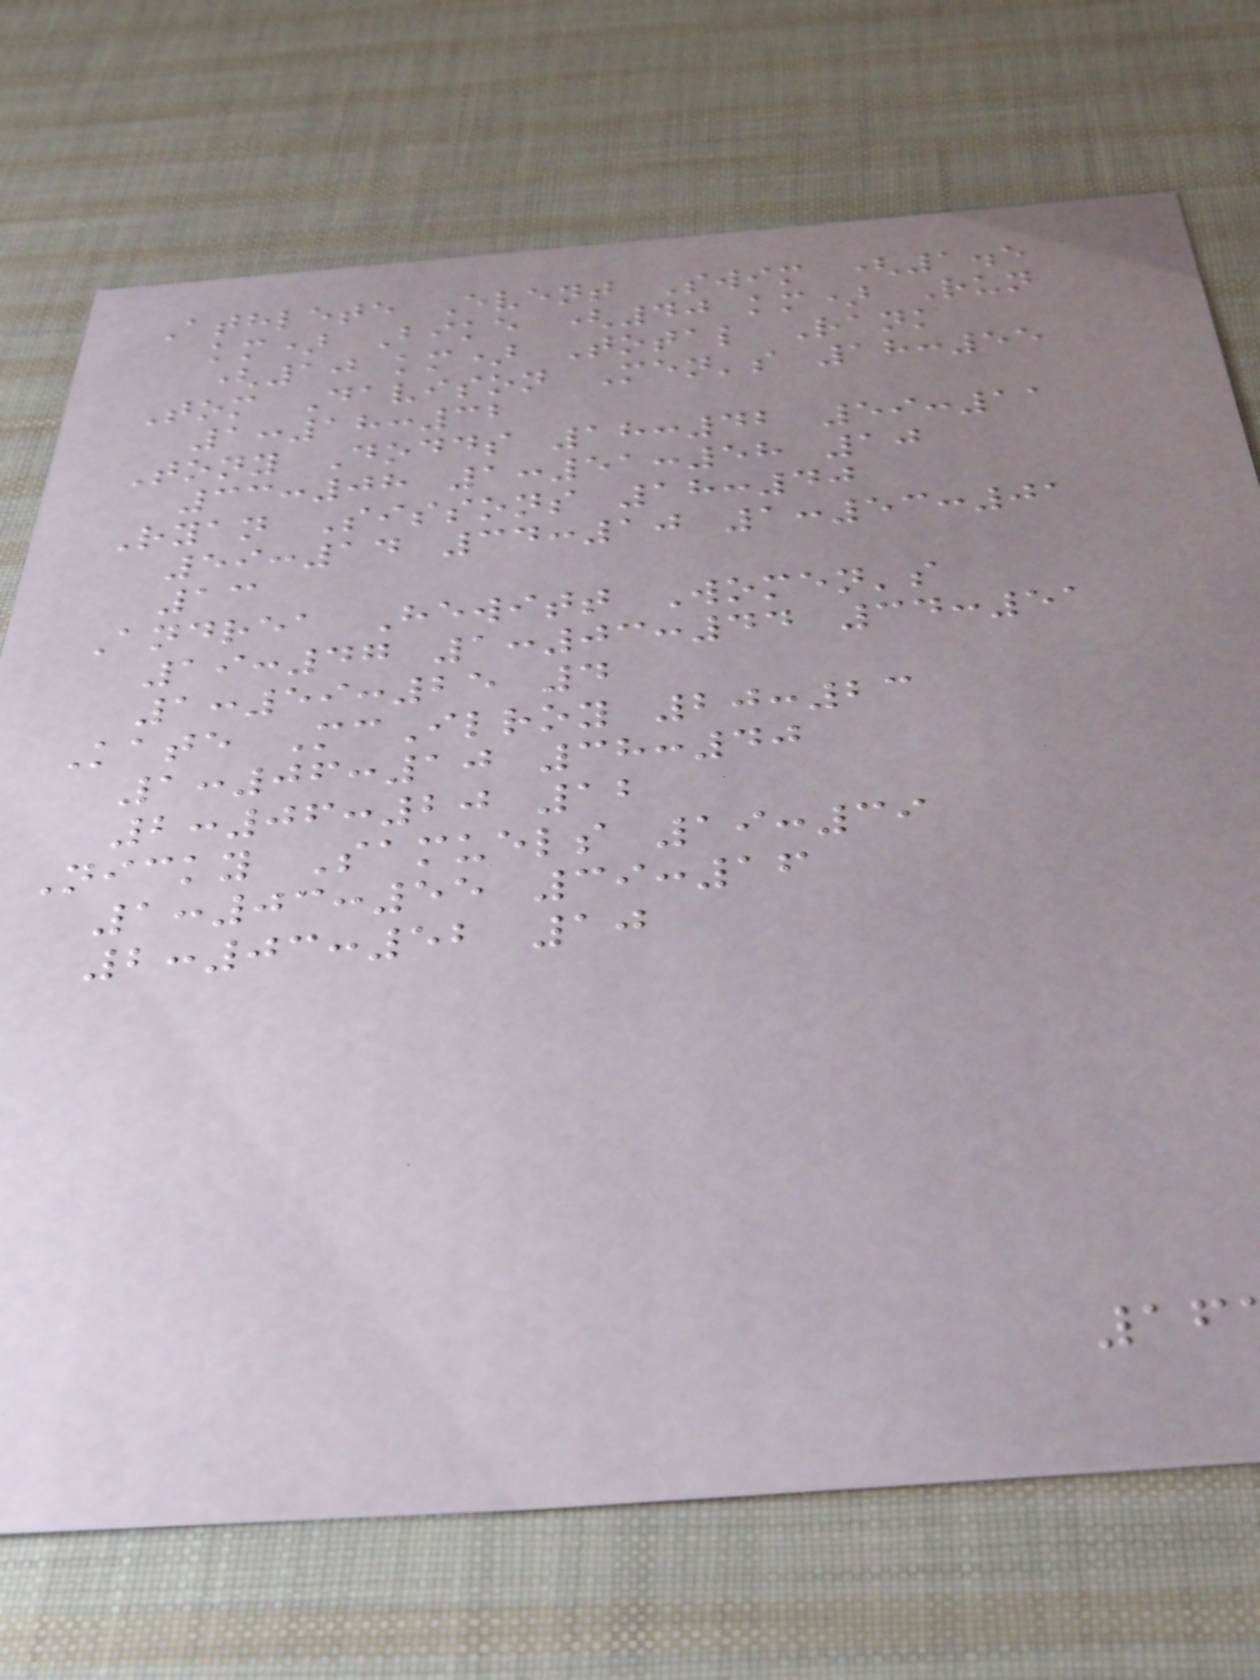Athlete Event Swim (1.5
km) Bike (40 km) Run
(10 km) Total Rank
Tom Davison Men's 18:55
1:18:32
Tony Dodds 18:42 59:11
33:08 1:51:58 10
Ryan Sissons 18:40
59:14 34:10 1:53:01
13
Andrea Hewitt Women's
19:47 1:03:44 34:51
1:59:25 4
Kate McIlroy 20:23
1:06:10 38:40
2:06:20 12
Nicky Samuels 19:39
1:03:55 39:16
2:03:52 10
